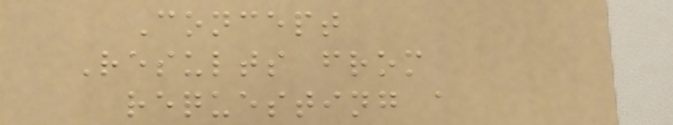Concept
Results from
requesting a
